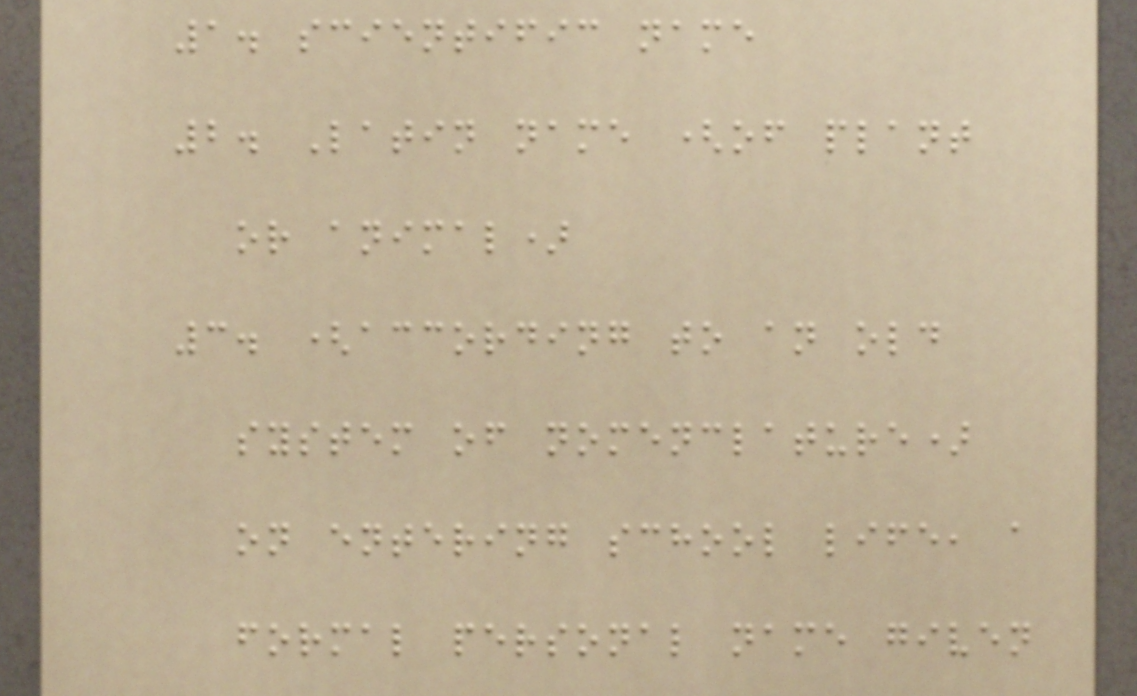1. scientific name
2. Latin name (of plant
or animal)
3. (according to an old
system of nomenclature)
on entering school life, a
formal personal name given
